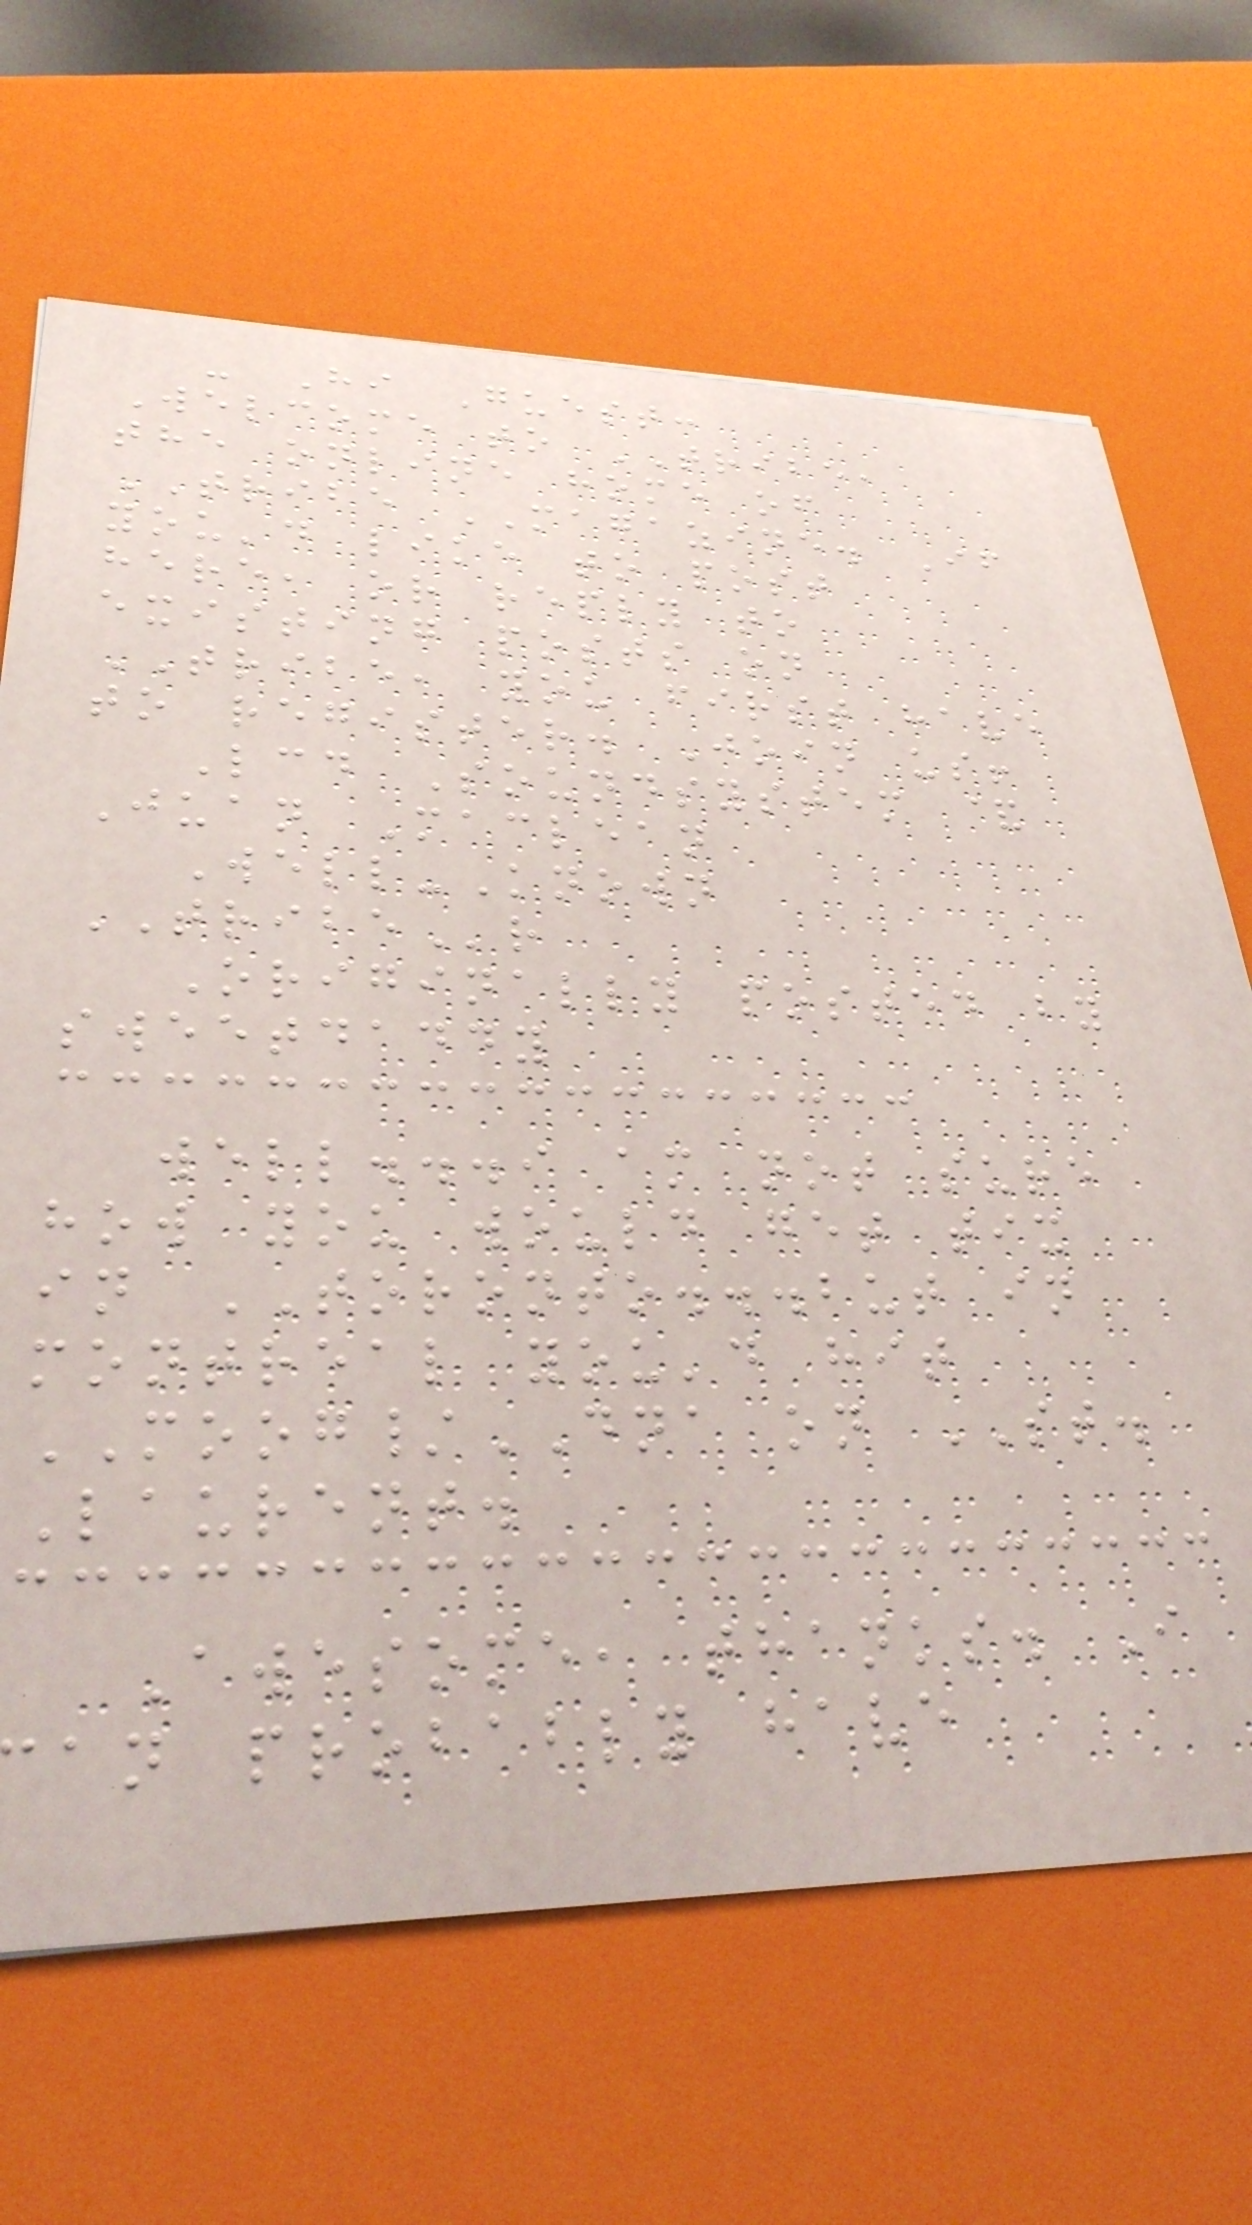- Hi Guest:
Welcome to TRIBE,
the online home of
TRIBE MAGAZINE. If
you'd like to post
here, or reply to
existing posts on
TRIBE, you first have
to register. Join us!
Lcd Soundsystem &
Juan Maclean
Well-Known
TRIBEr
Originally posted by
sweetdaddy
well...i am not sure
how you would get tix
in TORONTO...but in
montreal you'd hit
MOOG/DNA on ST.
Laurent.
Awesome, thanks. I
an probably have
